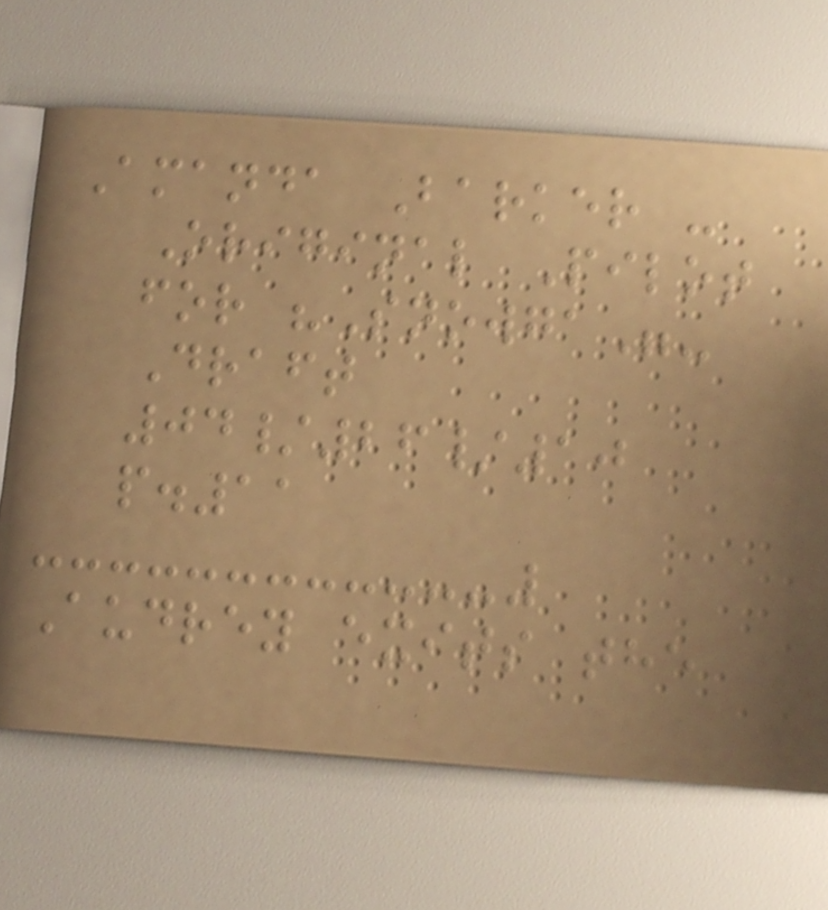Amanda Barker -
Original Pilot
for "Snowga"-
Draft
04/26/10
p.11
Audrey exits the
